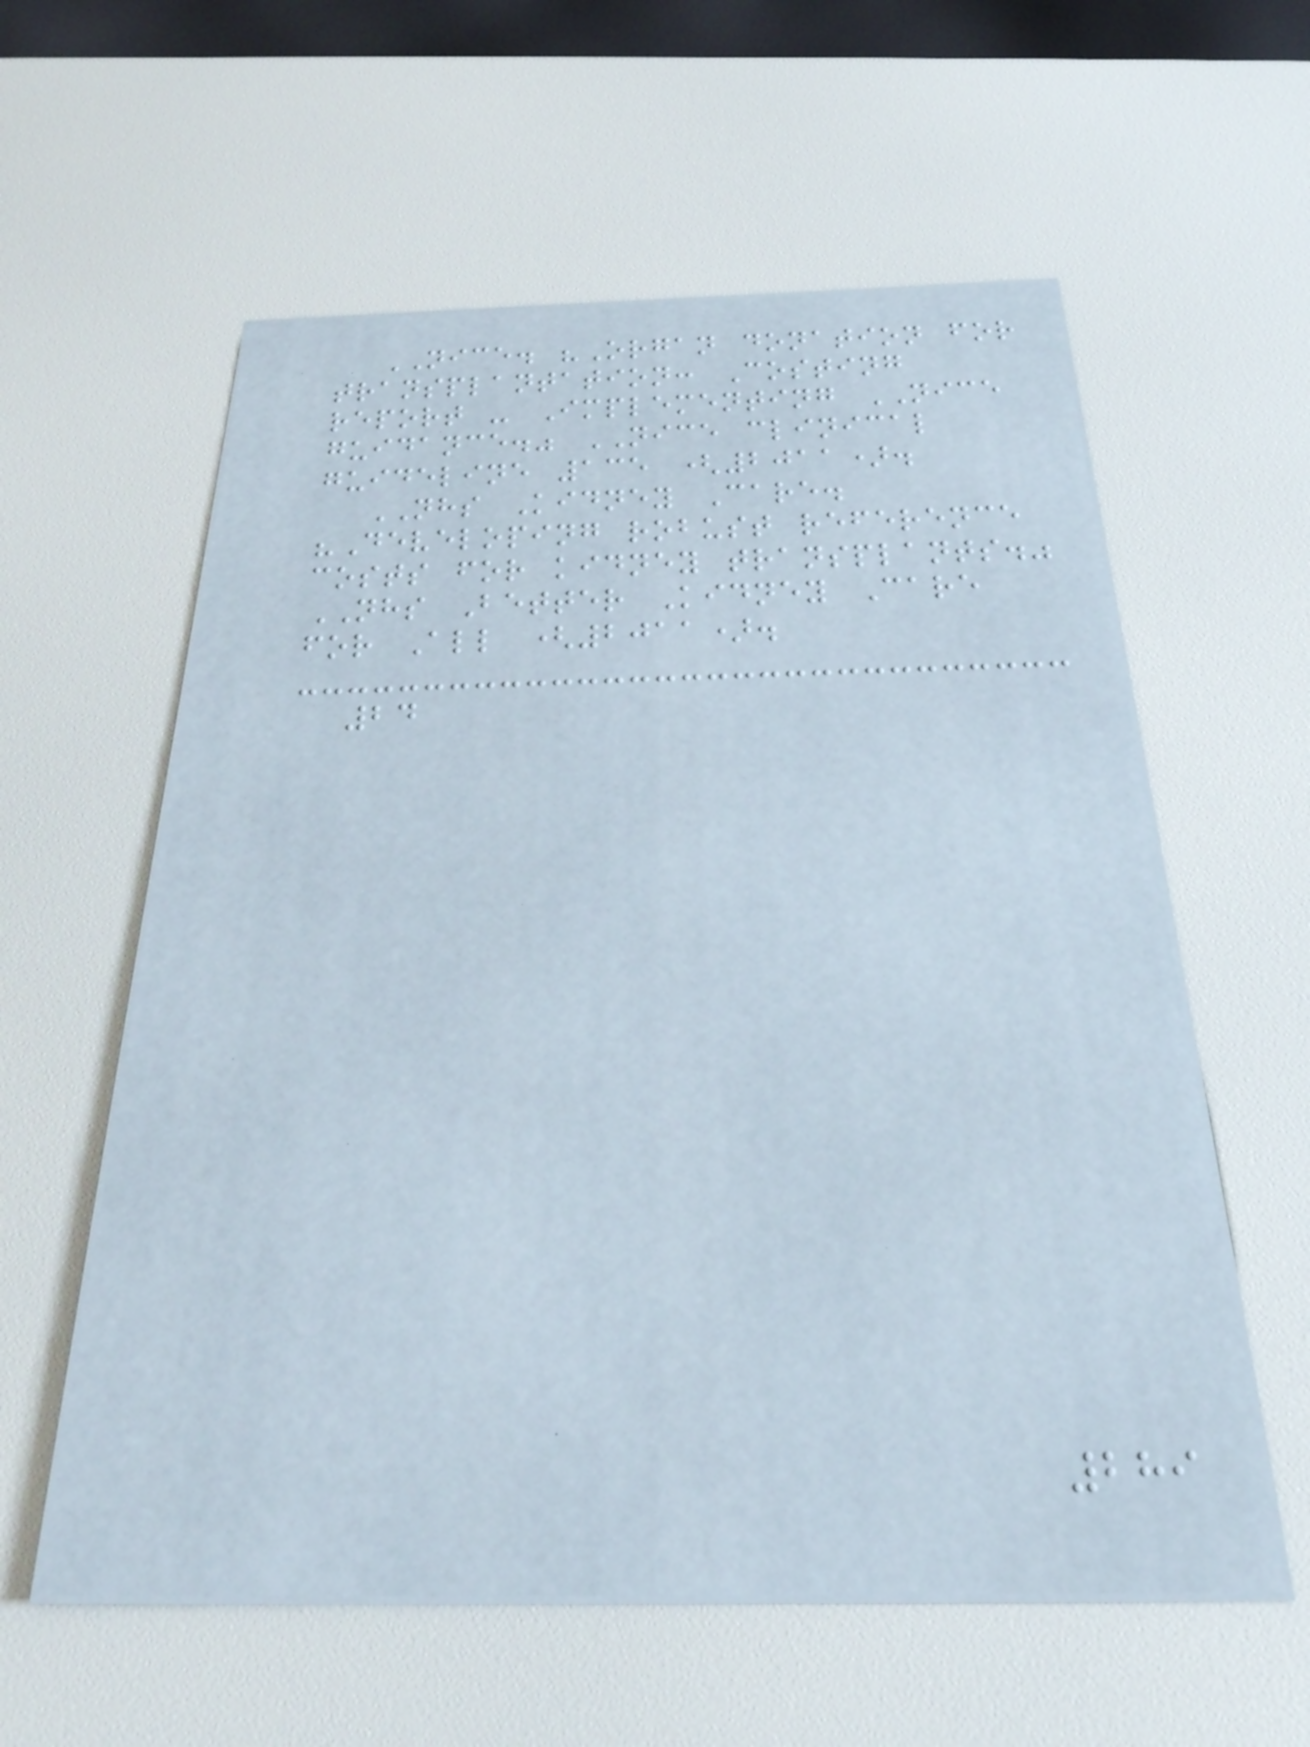NICE. "Organ donation for
transplantation: Costing
report - Implementing NICE
guidance." NICE clinical
guideline 135 (2011).
NHS Kidney Care.
"Developing robust reference
costs for kidney transplants."
NHS Better Kidney Care
for All (2011).
24
289
